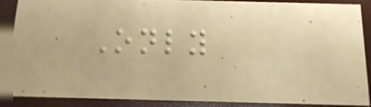Only
